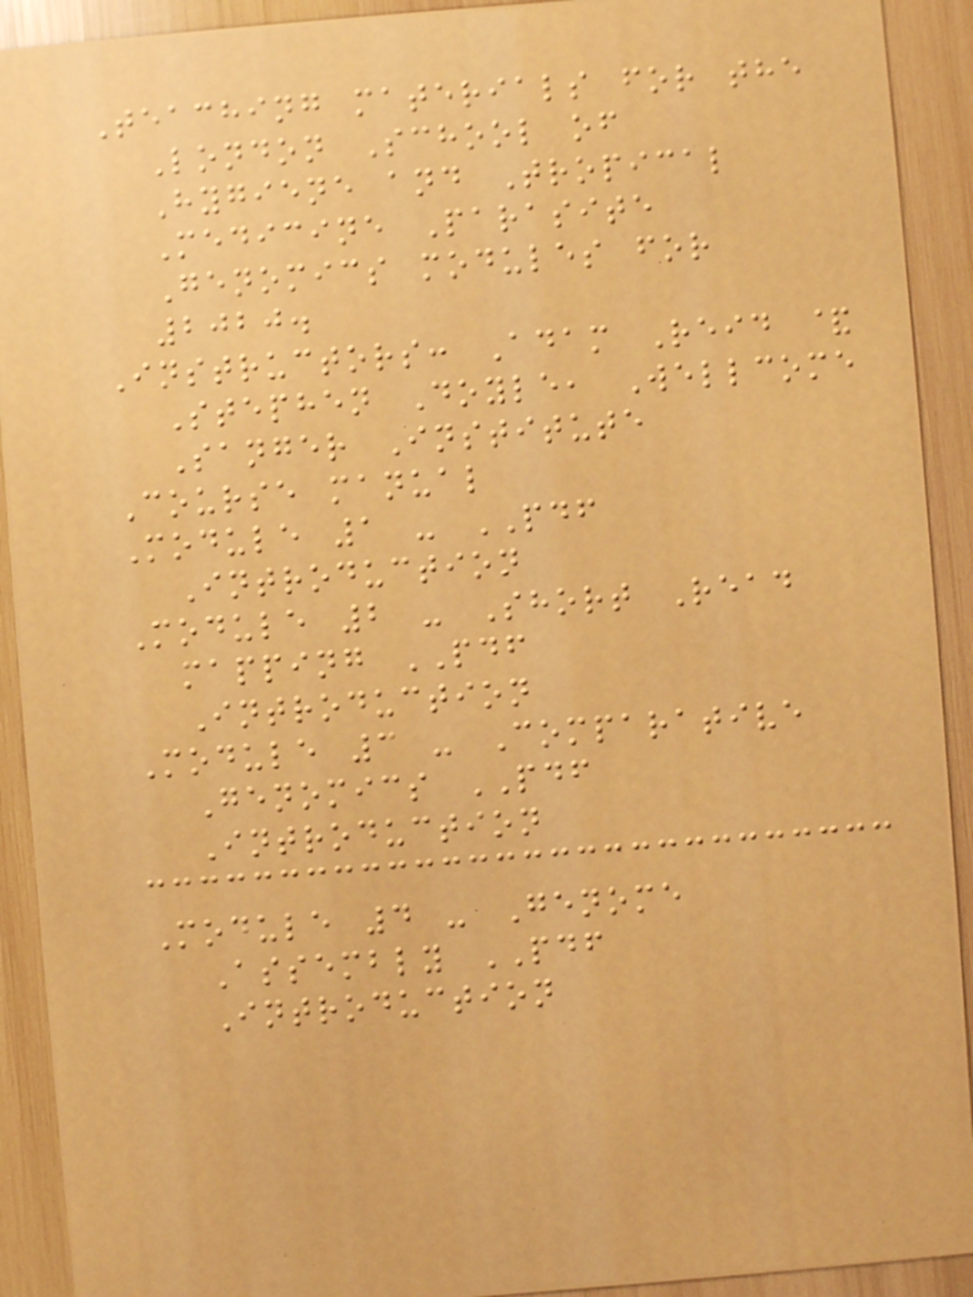Teaching materials for the
London School of
Hygiene and Tropical
Medicine Parasite
Genomics modules for
2020.
Instructors: Adam Reid &
Stephen Doyle, Wellcome
Sanger Institute
Course manual
Module 1 - PDF
Introduction
Module 2 - Short Read
mapping PDF
Introduction
Module 3 - Comparative
Genomics PDF
Introduction
Module 4 - Genome
Assembly PDF
Introduction
